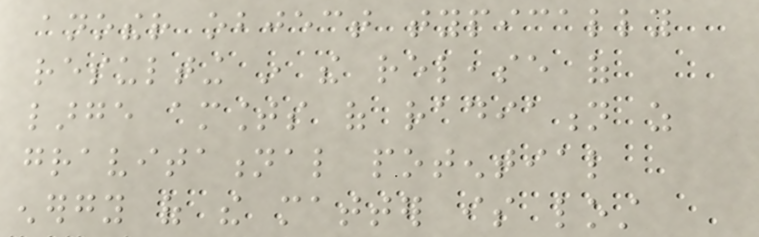another object typically
resulting in the release of
large amounts of radiation as
gravitational potential
energy of the matter is lost
